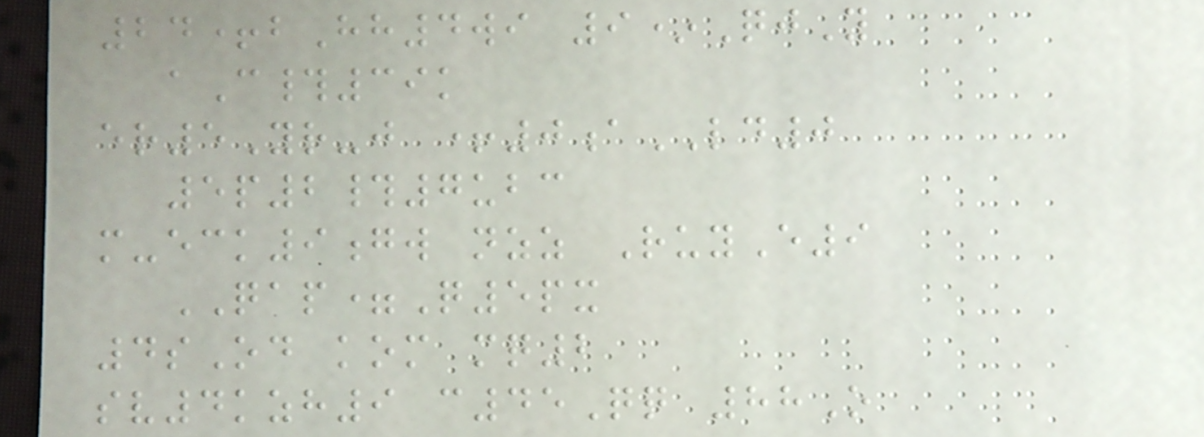24+bHh4wi 9*QjY
aC#39k
er5Yr-j +0aLD0
5p2#7ubc
m-eck9gw nzz RuyE9
QAP=Q5px
4sOd kom mq2
sv4kzh9 c45Qq 88O
